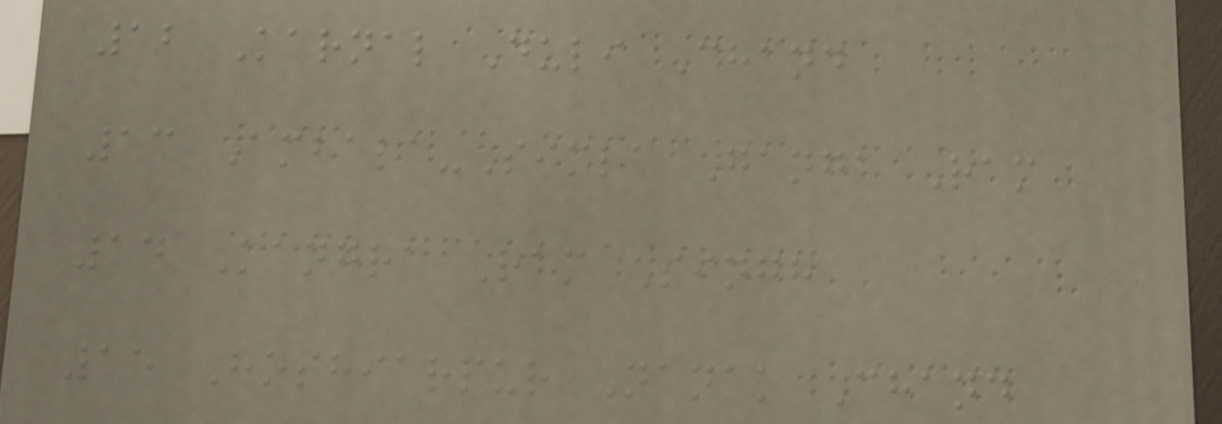12 Karnal Duli Chand
13 Ambala-Simla Ganga Ram
14 Kangra Ram Singh
15 Hoshiarpur Nanak Chand
